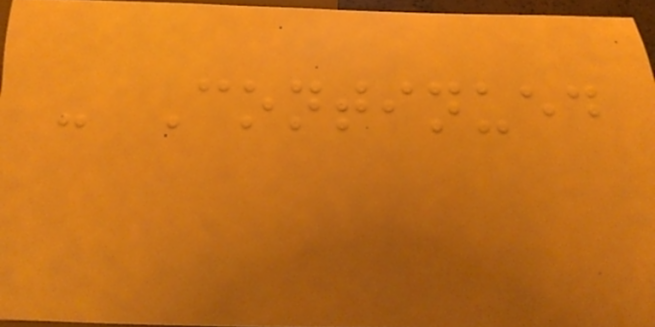- Continued
